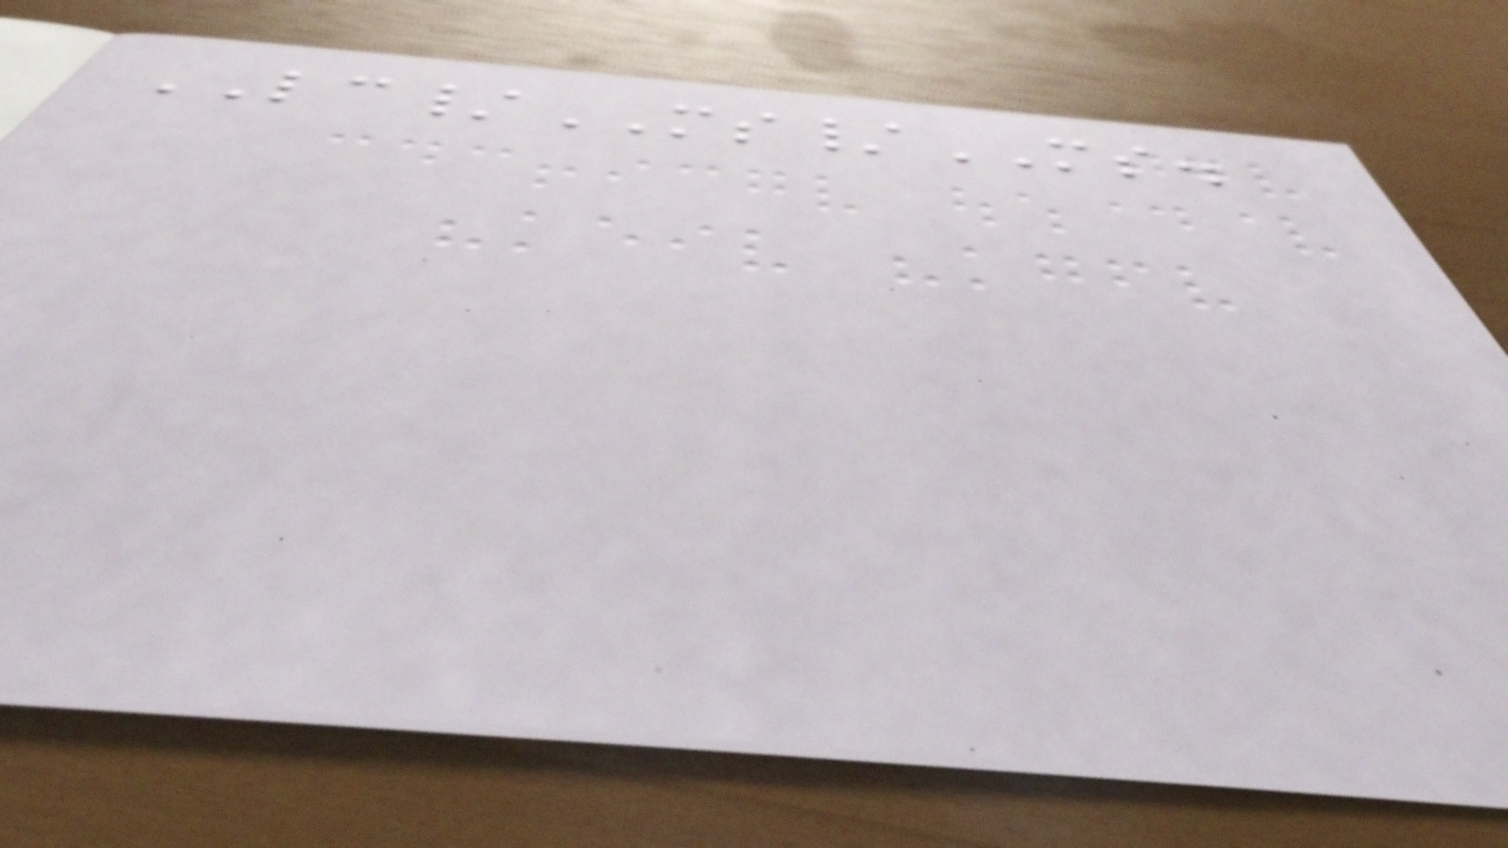LC/MS/MS.
